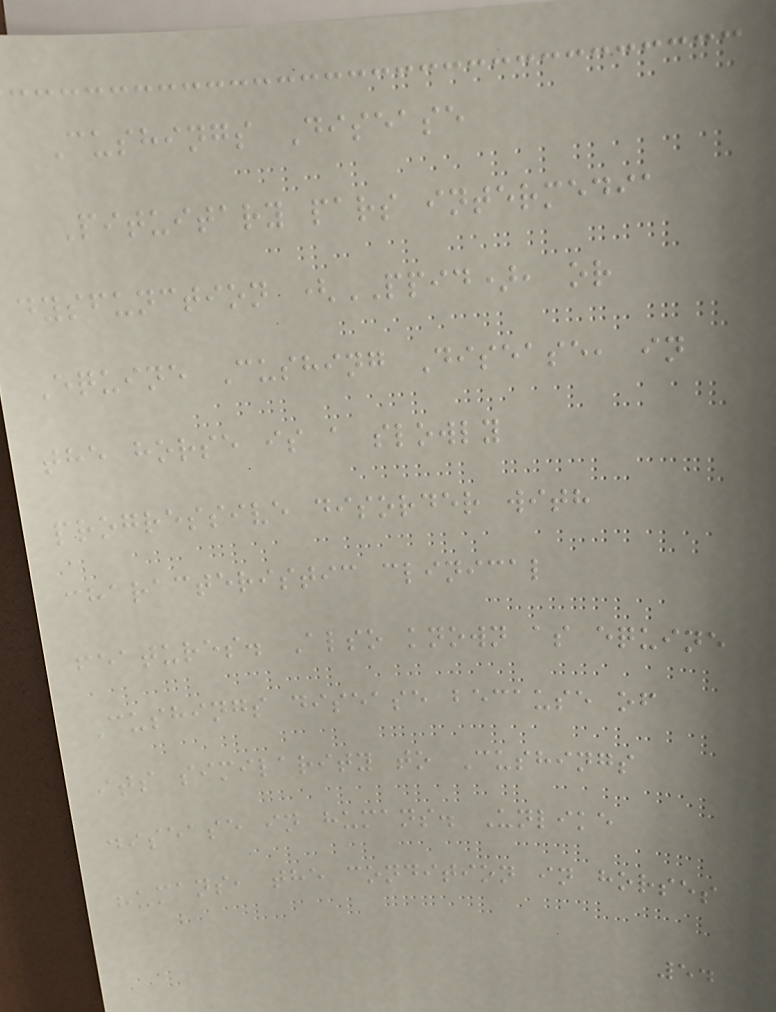Cushings Disease
Pituitary pars intermedia
dysfunction (PPID), or
Equine Cushing Disease, in
the horse is a slowly
progressive disorder with
characteristic clinical
features. Also known as equine
Cushings disease because of
its similarity to Cushings
disease in humans. Unlike
humans, the condition in horses
54
